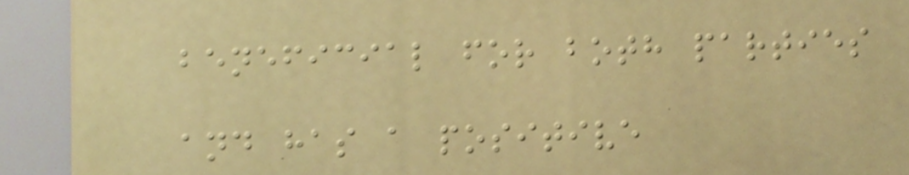beneficial for both parties
and has a positive
